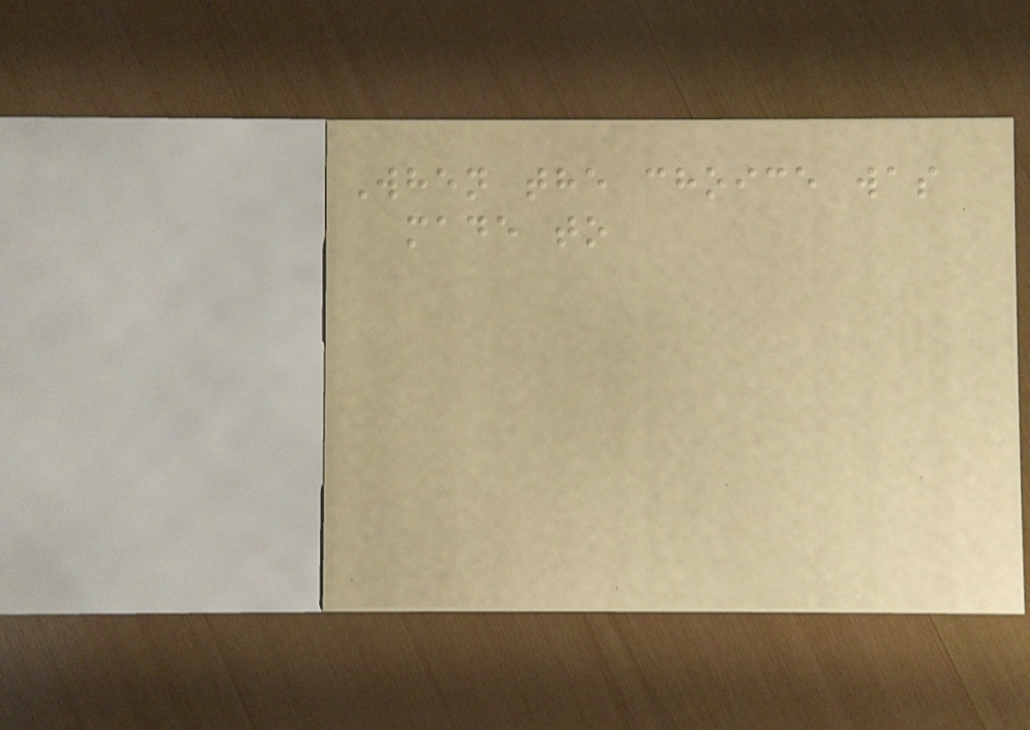When the choice was
made to
